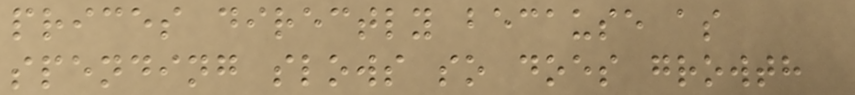prices directly because as
spending slows so does growth
